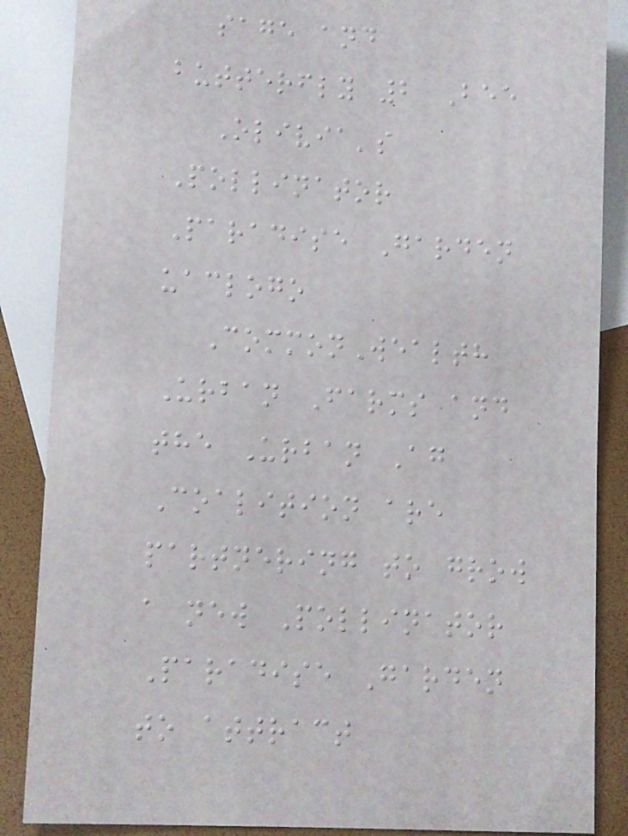sage and
butterfly 2 Bee
Olivia's
Pollinator
Paradise Garden
uaclogo
CommonWealth
Urban Farms and
the Urban Ag
Coalition are
partnering to grow
a new Pollinator
Paradise Garden
to attract
